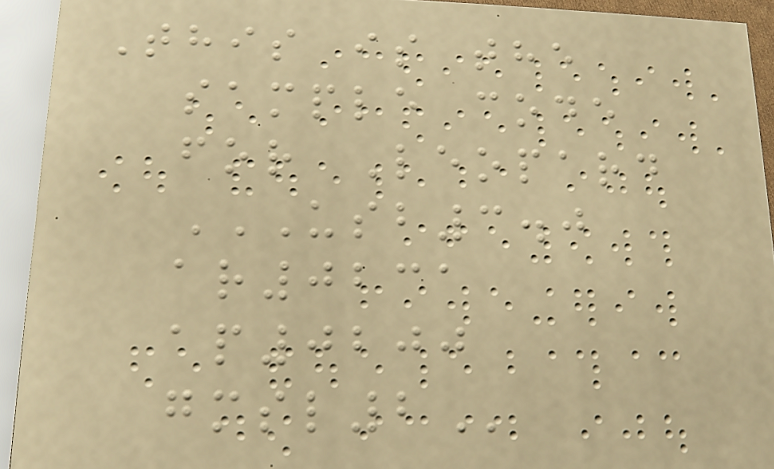This is the
sample code
for Leopard
USB3.0
AR0231
AP0200
GMSL2
